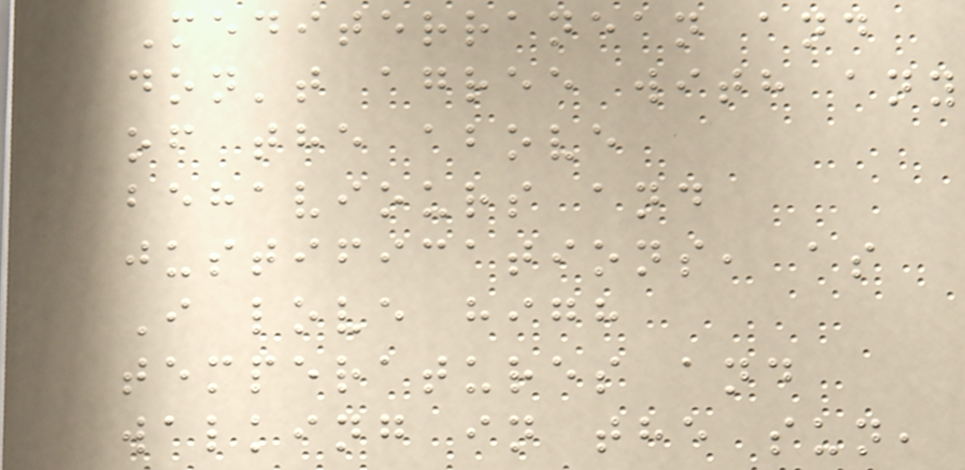Mediterranean and
don't agree with any
of the above
behaviours and
justifications, as
I love high
temperatures and
walking in the sun,
